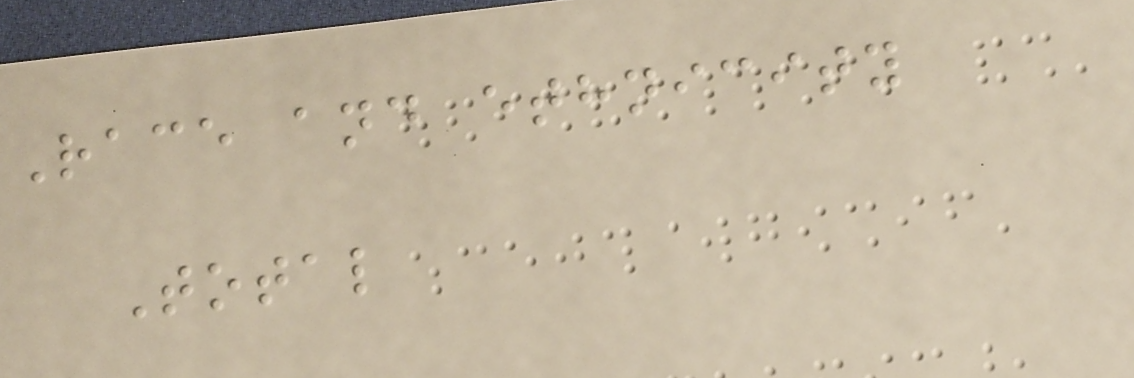Race and ethnicity
Total
